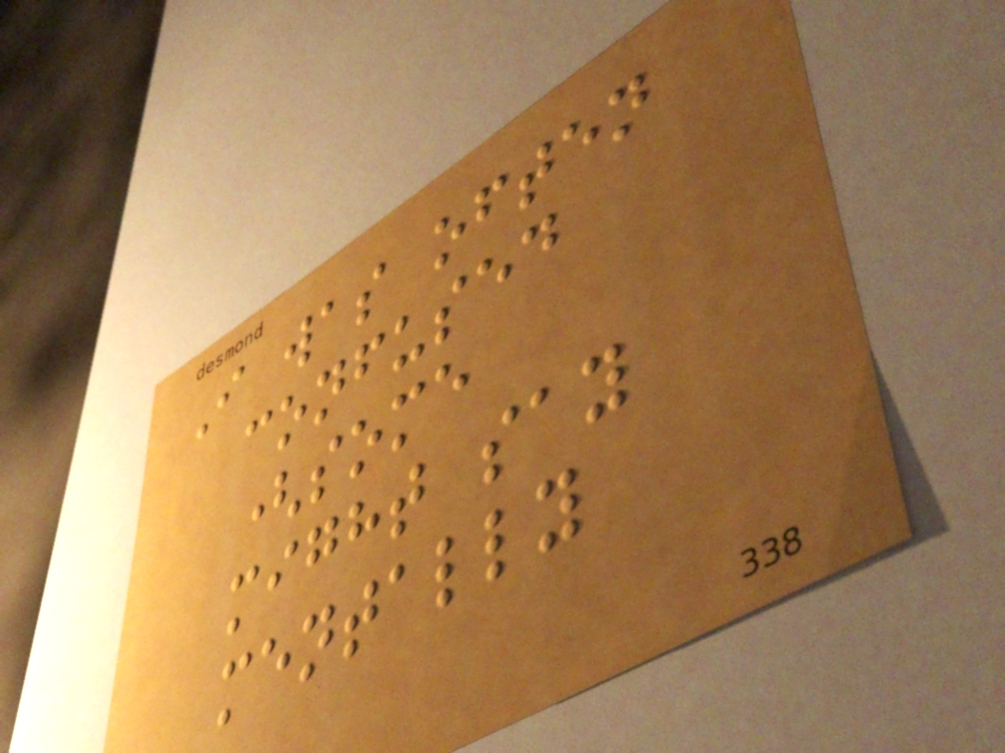I was often
confused
(some
might say
mentally
